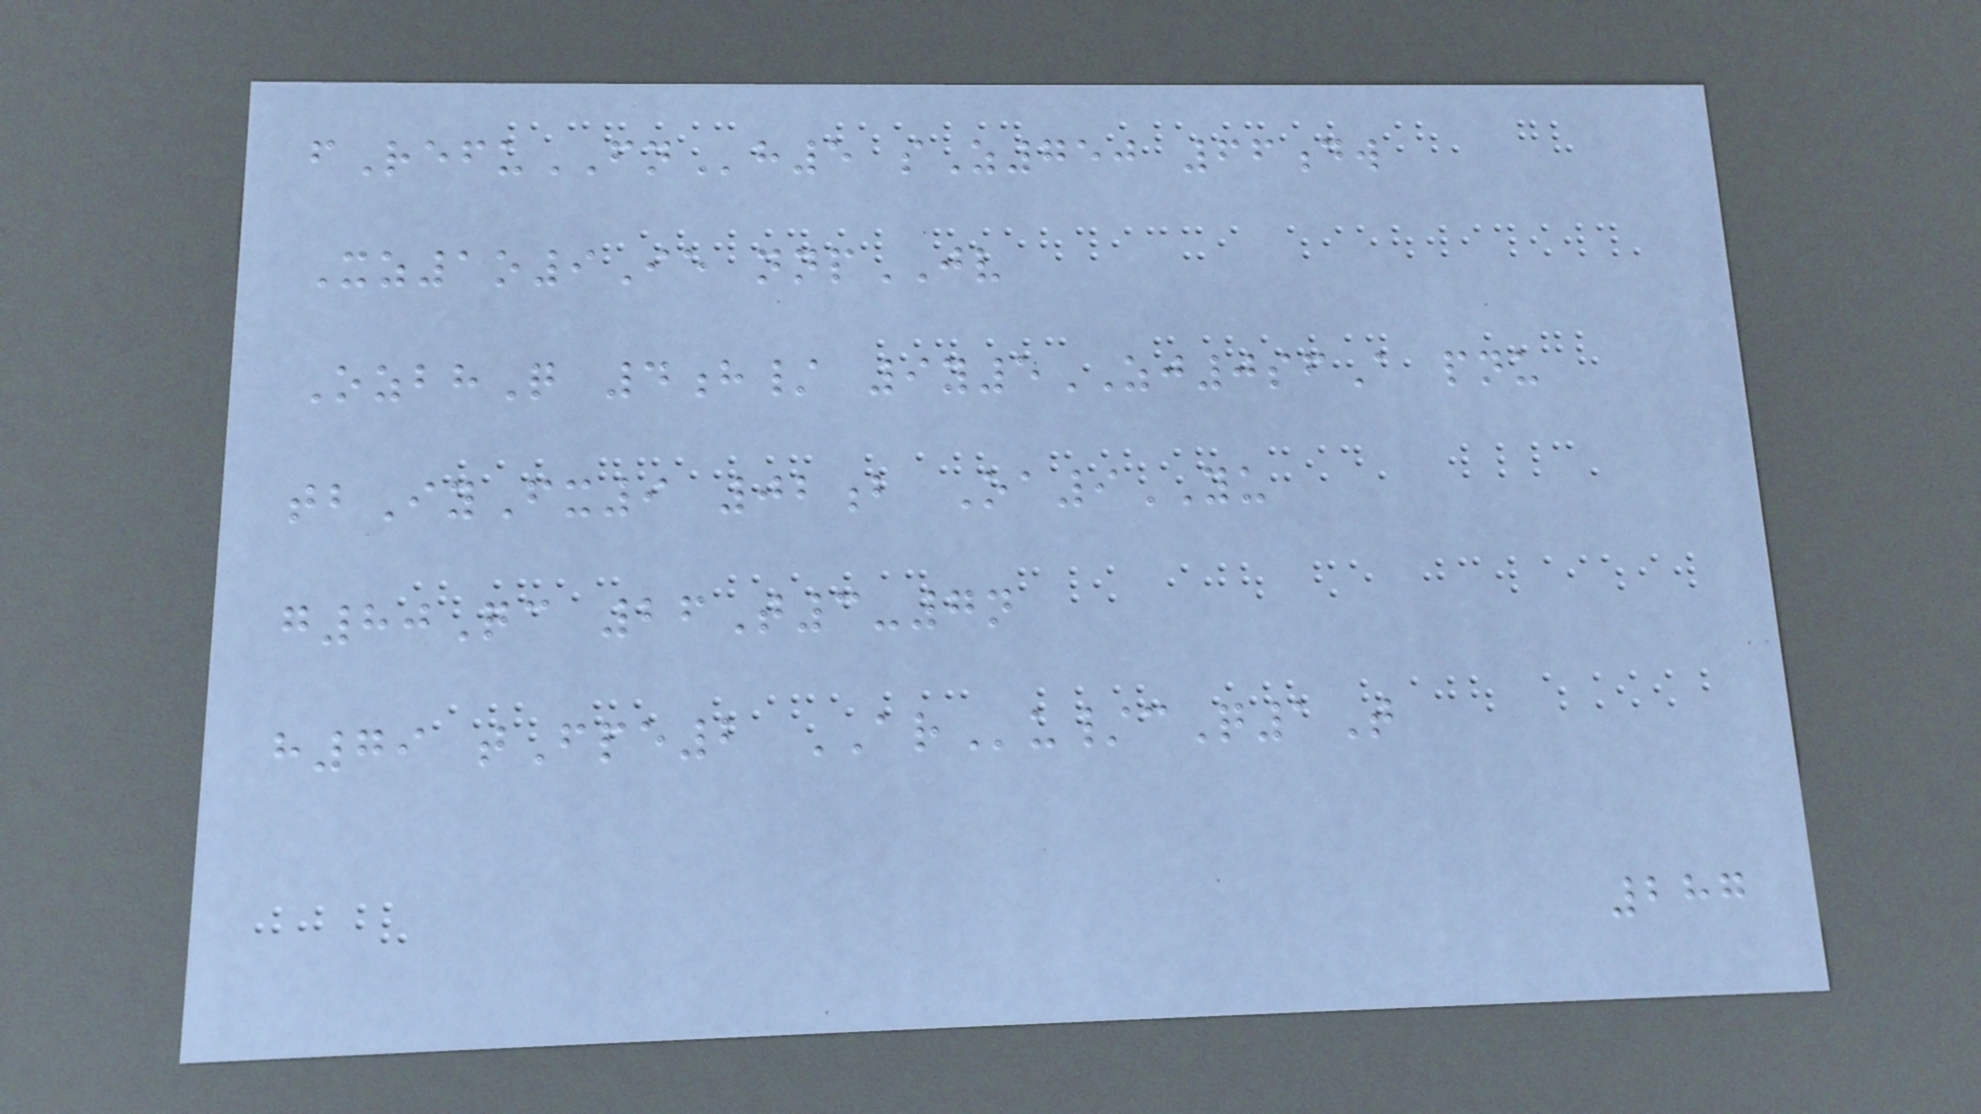fRefuFNh5 sZ750 66dw
Xz1o9Ie nnpJV
OzbhQ 4h/ 9y5ZJ0sfA pnu
tbIyFx9 02b Oa9YU
g80Qc 26T3-7n
h79 tFpe2 ARu/cQ1T
287
